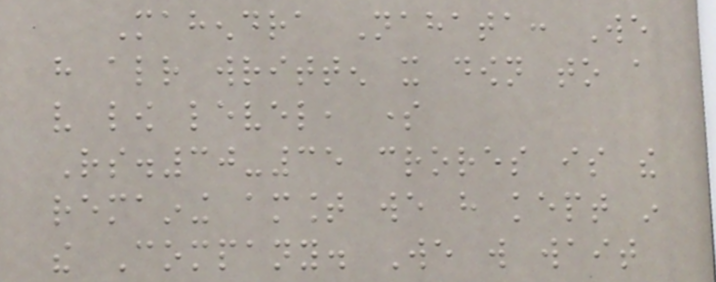Mahendra Nahata: We
have already written it down to a
very low level, some
Rs.30-35 crores is the
remaining amount we have kept in
the Company. We will wait
